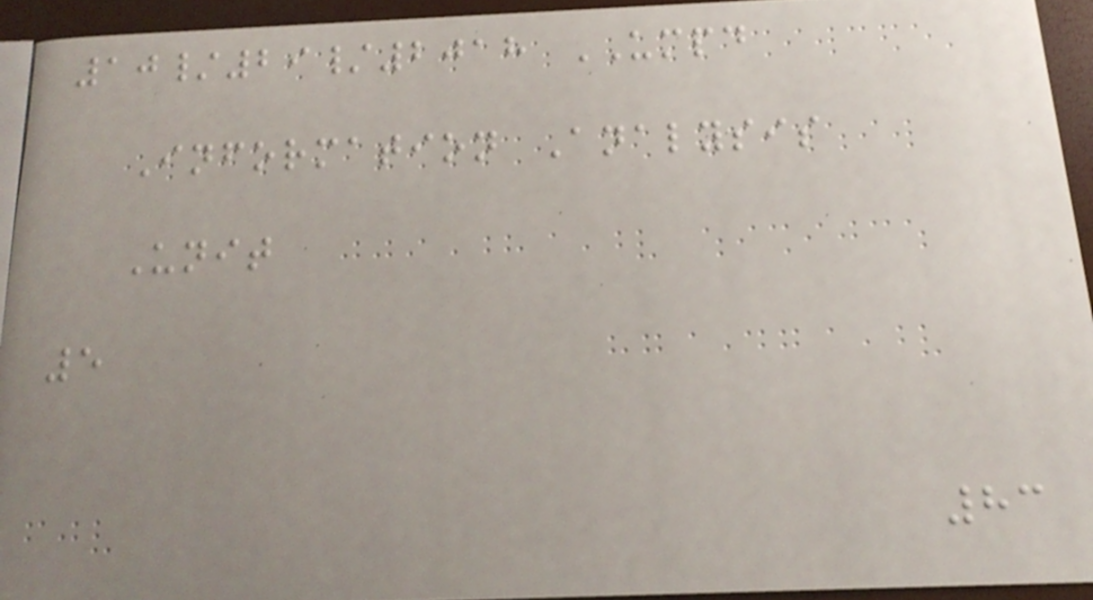10/29/2018 UMPD
Information Analysis
Unit
5
83
